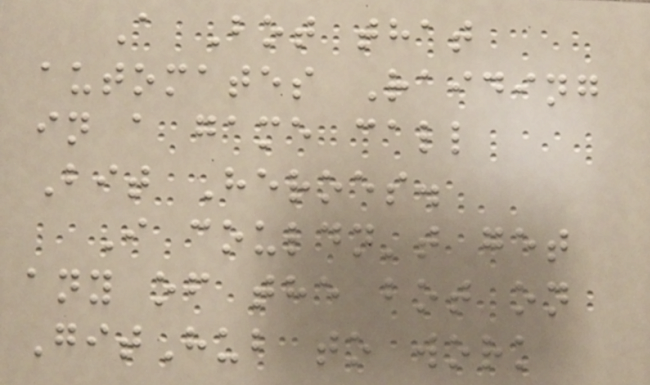A Bot that
automates Raiding
in a game call
Bit Heroes.
I couldn't get
any of the bot on
GitHub to work
